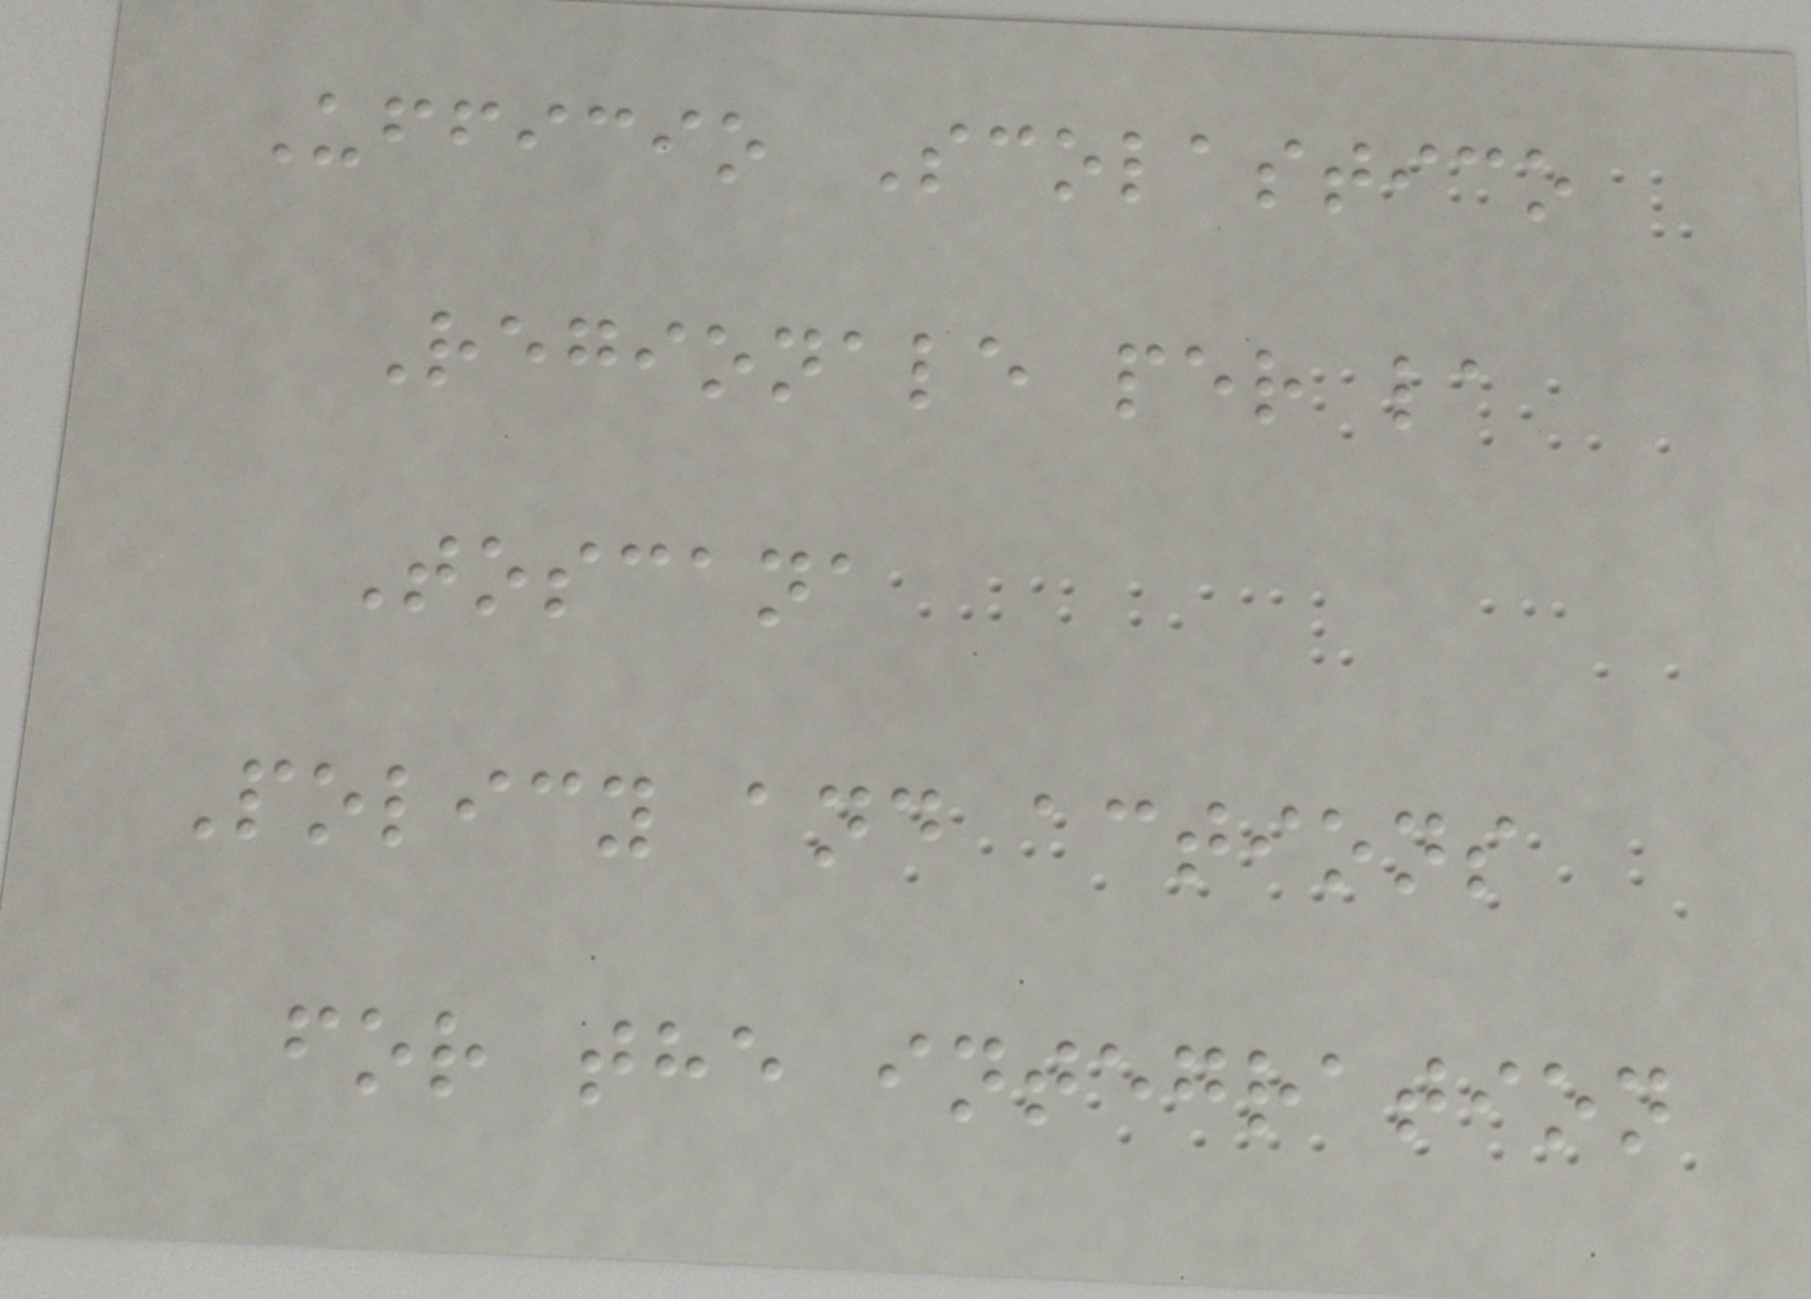Ufficio Scolastico
Regionale per la
Toscana
Policy and actions
for the integration
